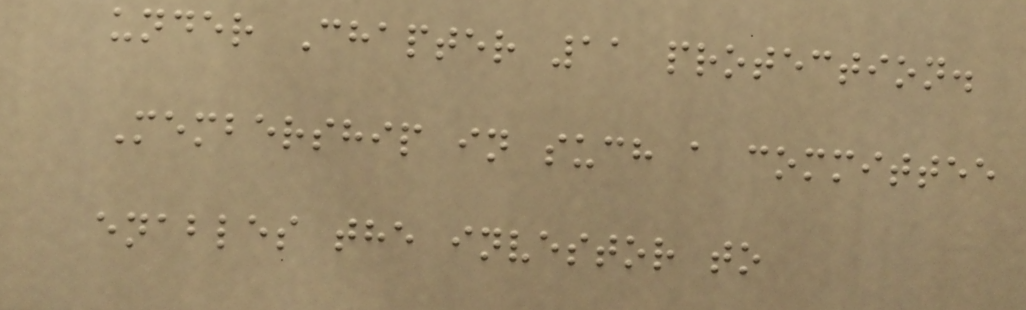under Chapter 11 protection.
Membership in such a committee
enables the investor to
